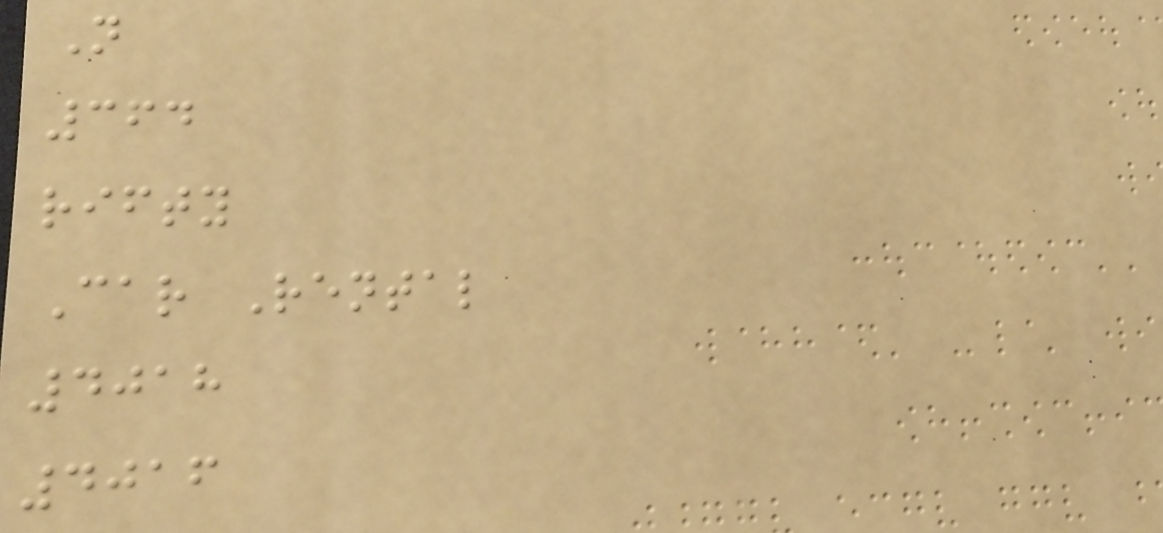N
364
rifty
Car Rental
4018
4016
